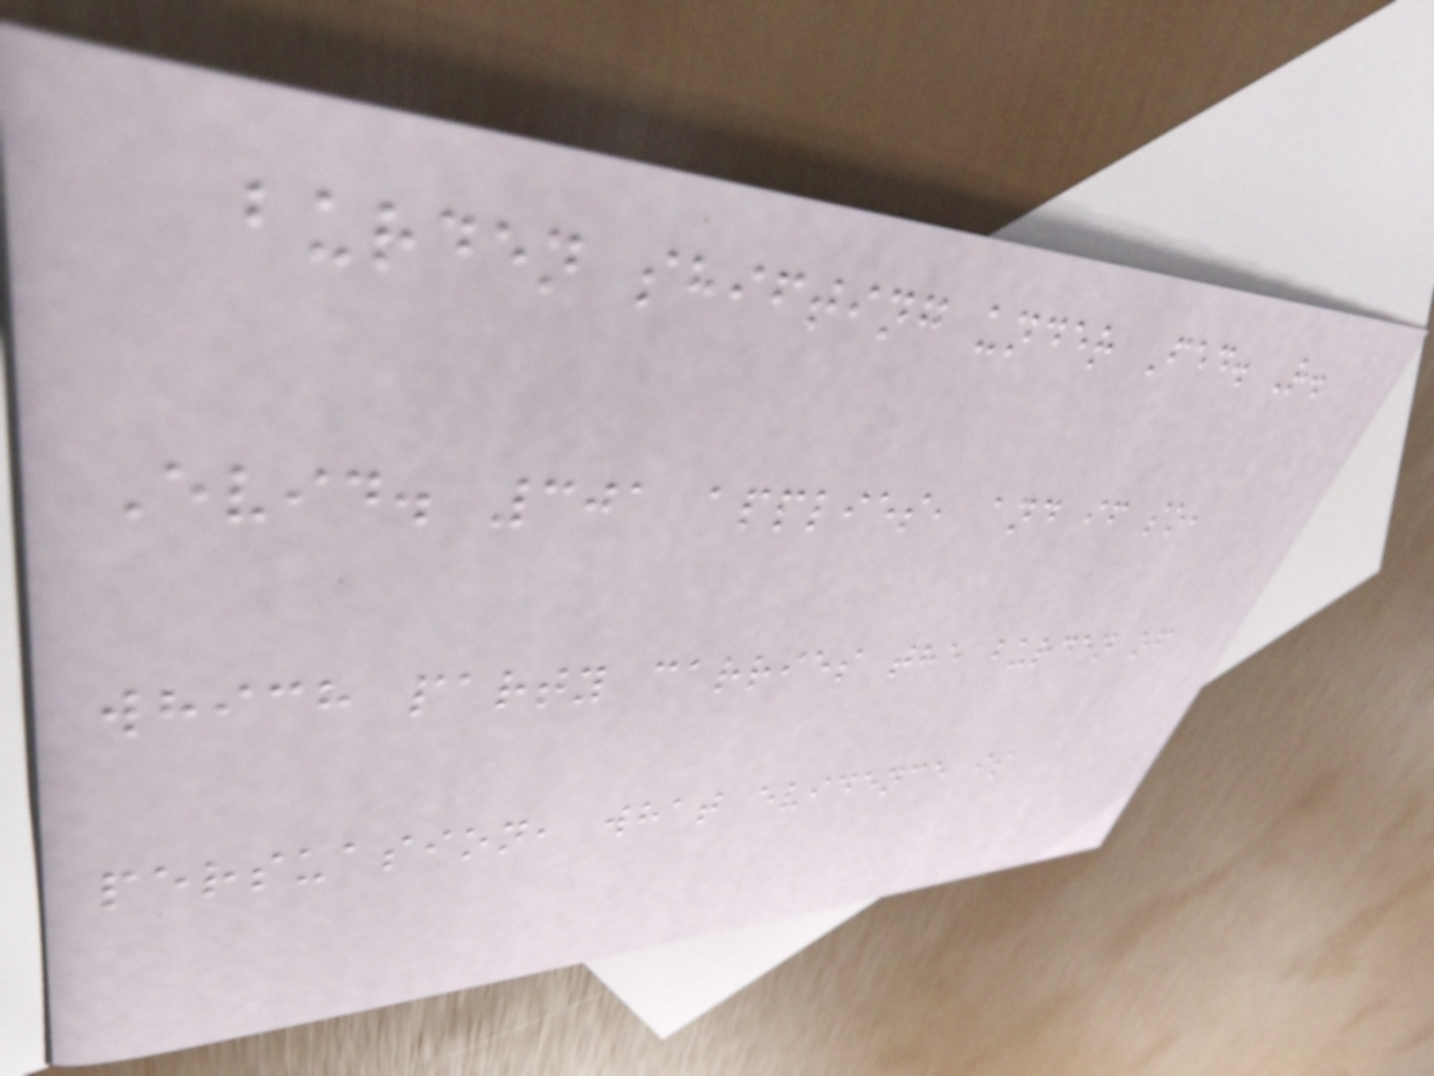burden shifting under Fed. R.
Evid. 301 applies, and if so,
which party carries the burden of
persuasion, what evidence is
